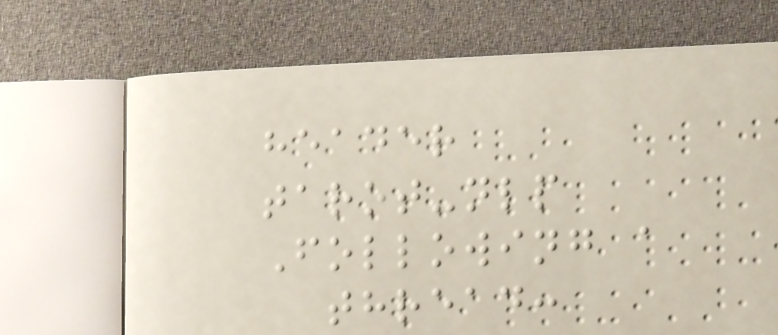header
tarot-nlp
Following a
thread:
